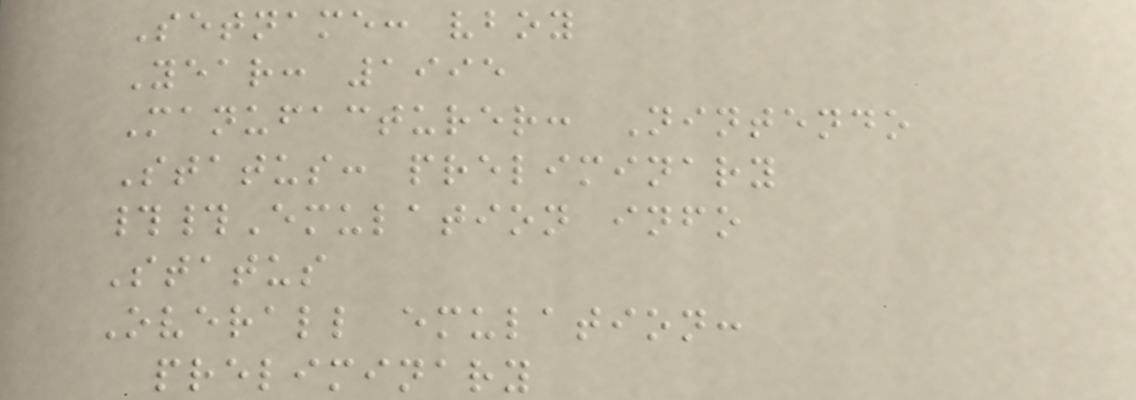Setname: vboy
Year: 1995
Manufacturer: Nintendo
Status: preliminary
##Emulation info
Status
Overall emulation:
preliminary
